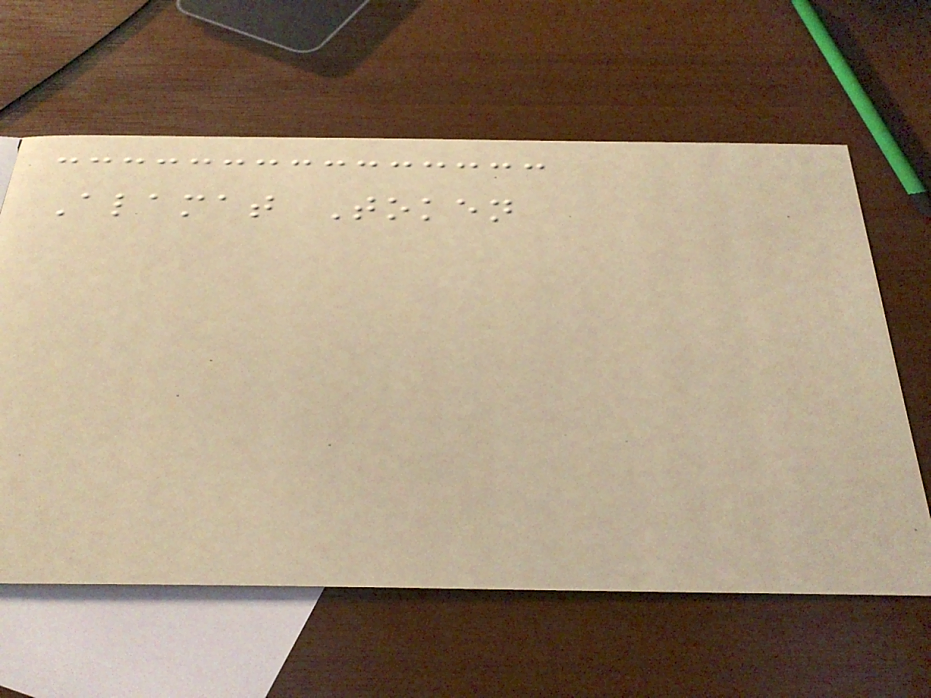Alamat Token
